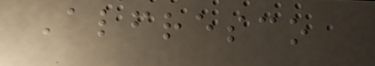Alfresco
